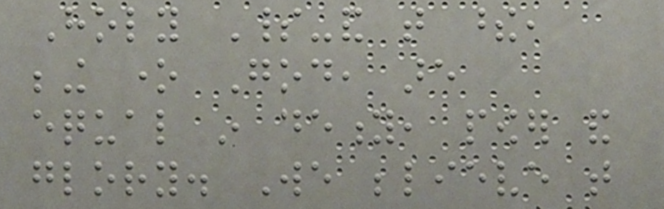Holy Spirit-and that these,
being one God, are
equal in deity, power and
glory. We believe that
